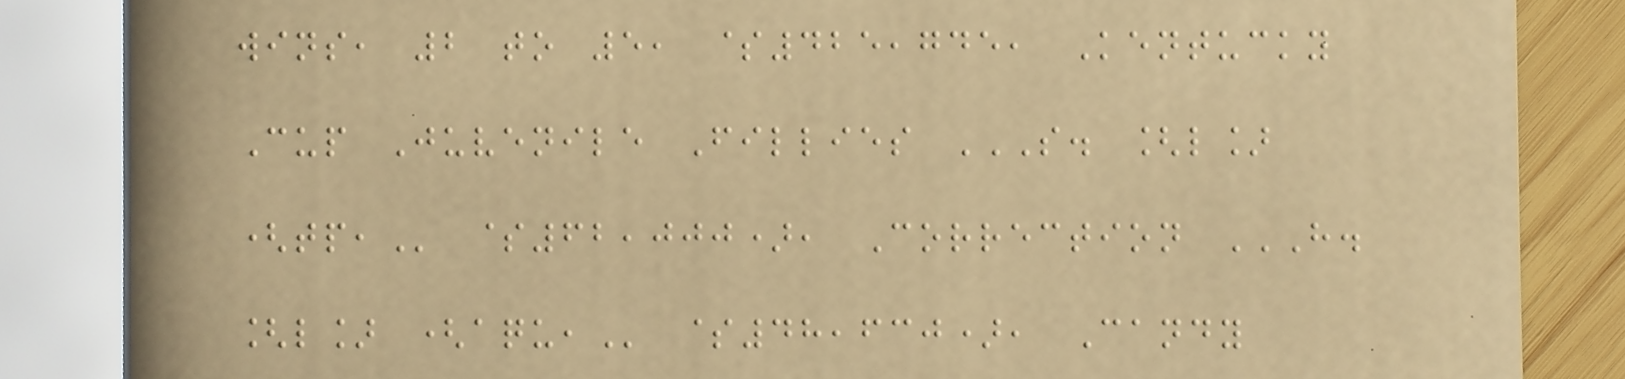wins, 2 to 5, $425,745, Kentucky
Cup Juvenile Fillies S. [L]
(TP, $62,000), Correction H.
[L] (AQU, $48,630), Candy
